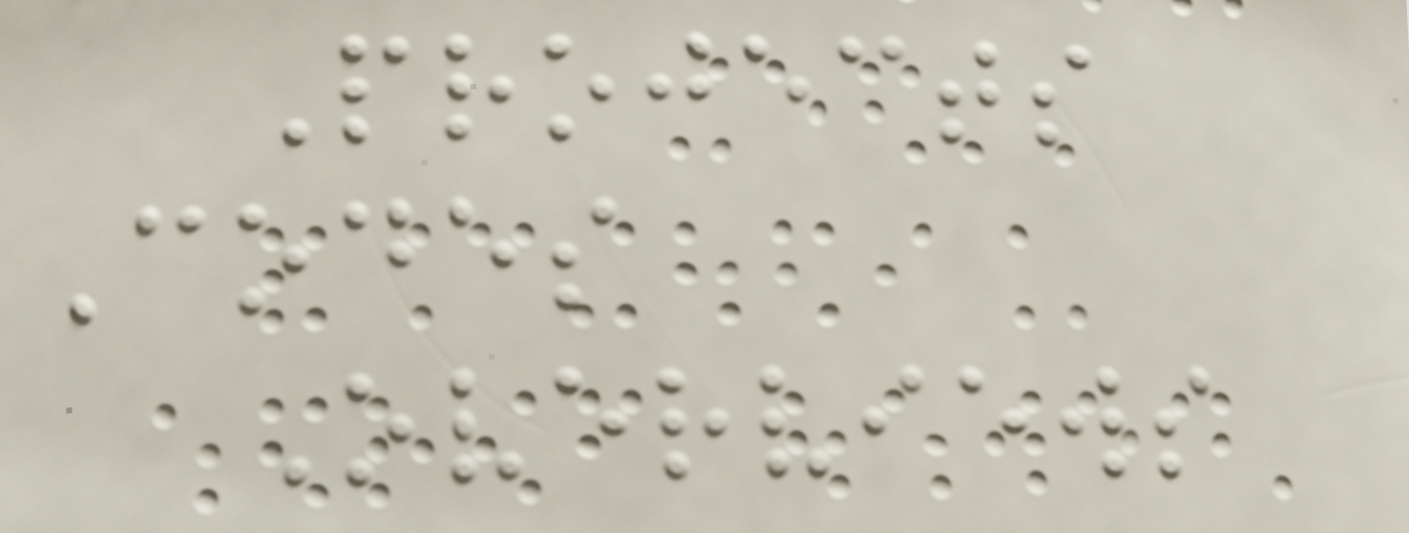Projects
Codes
Overviews
